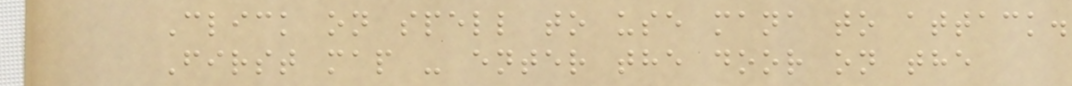Click on spell to use mana to attack.
First map - enter the door on the
